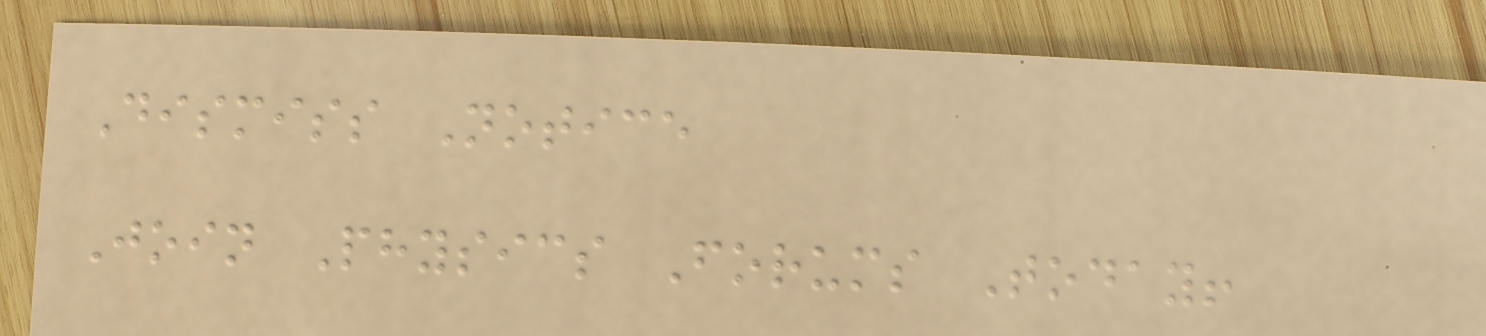Dismiss Notice
Join Physics Forums Today!
